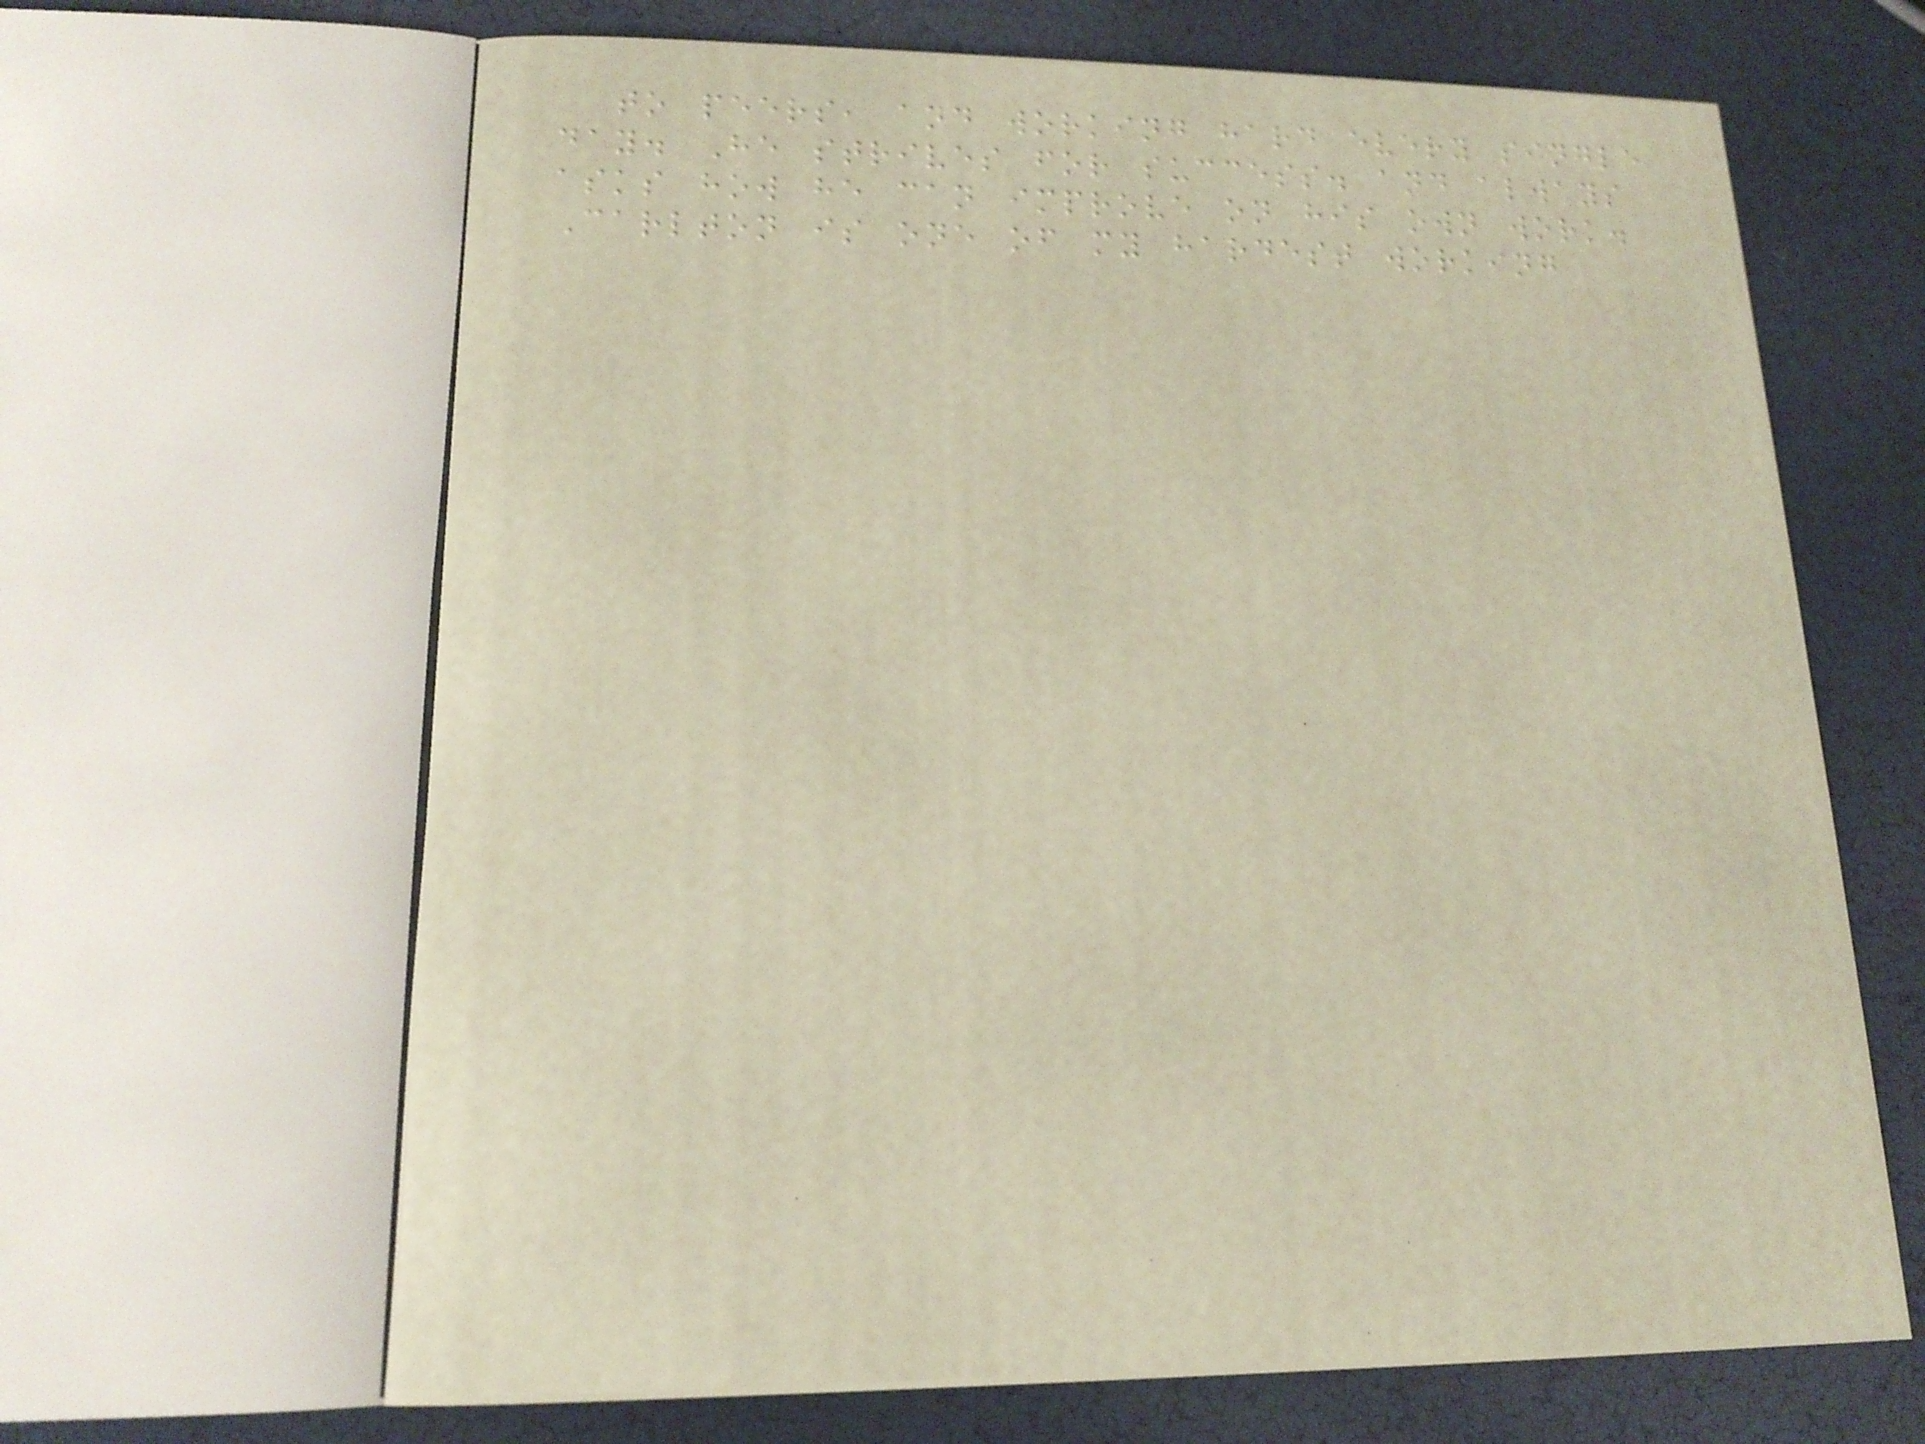to peers, and working hard every single
day. He strives for success. and always
asks how he can improve on his own work.
Carlton is one of my hardest working
